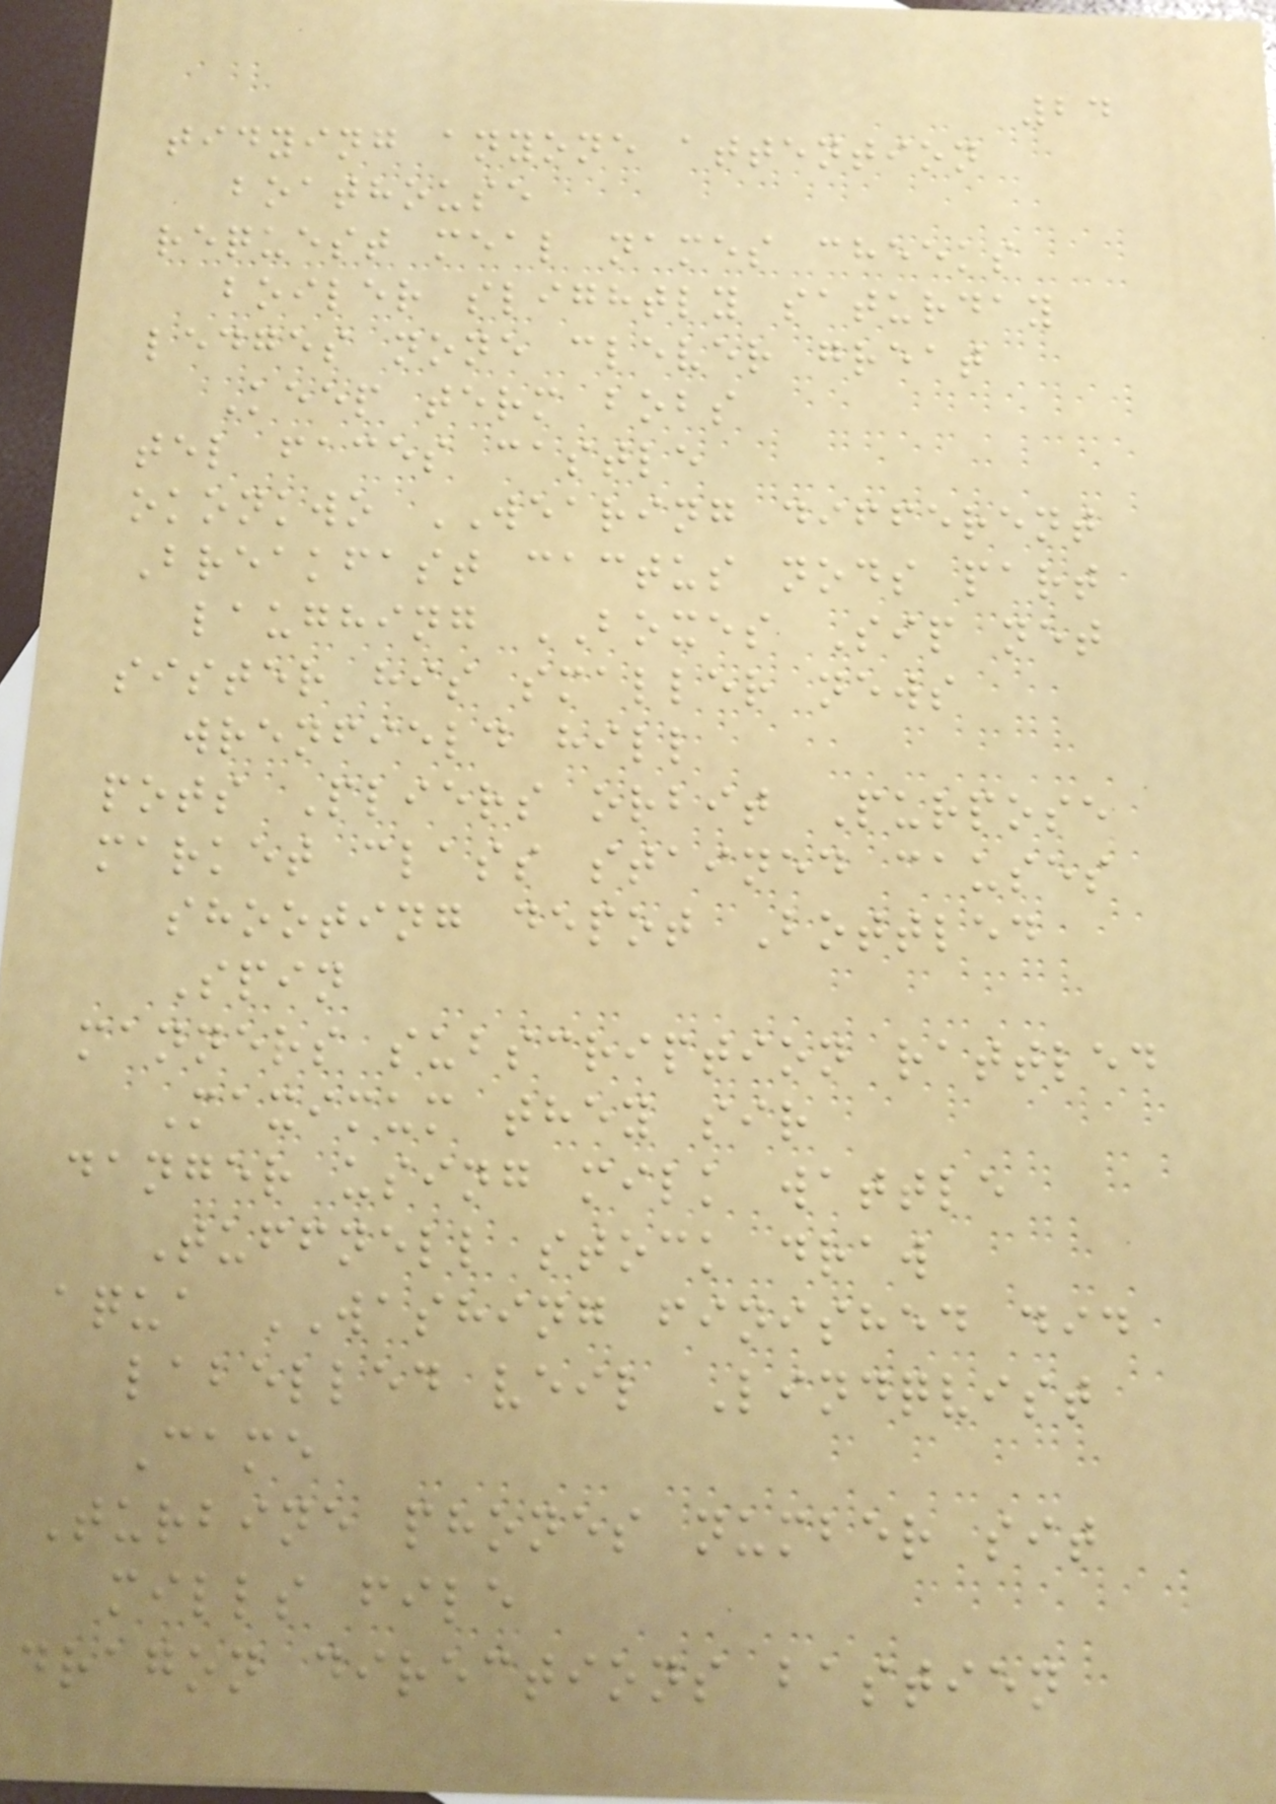24
tidying anyone attention
boathouse
request meal names cheeks
boiler slightly saturday
ledges none clever great
Keep term bobs
tel faces castle
okonkwo WEARING different
Breakfast cactus nods part
laughing BOXES Sip net
sister his smaller news
wrenfield hill
pots Pliers orbit Purpose
market class stained causes
shooting depot Bottled
Spin
manners subscription rattled
Maximum they sir
danger using milk wattle
Tuffnell stock draw
aqua WASHING finished did
labelled veil Lindqvist
Came
Turbine phones number sit
mills file
dragon directions bastien
